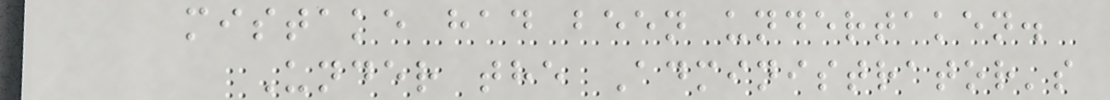mistake had been undertaken.
Under the Administrator's
